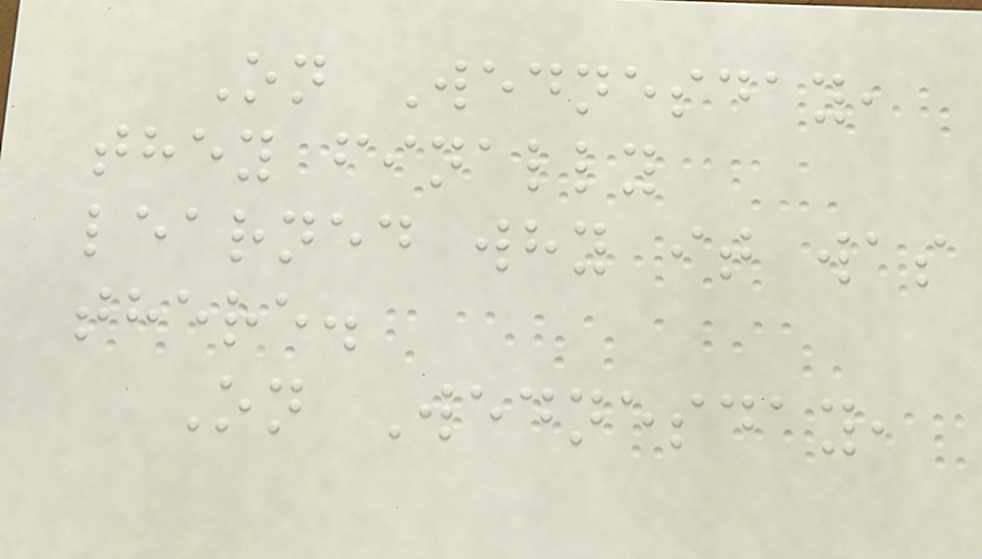On Wednesday,
they finally
learned why it was
there.
On Wednesday,
